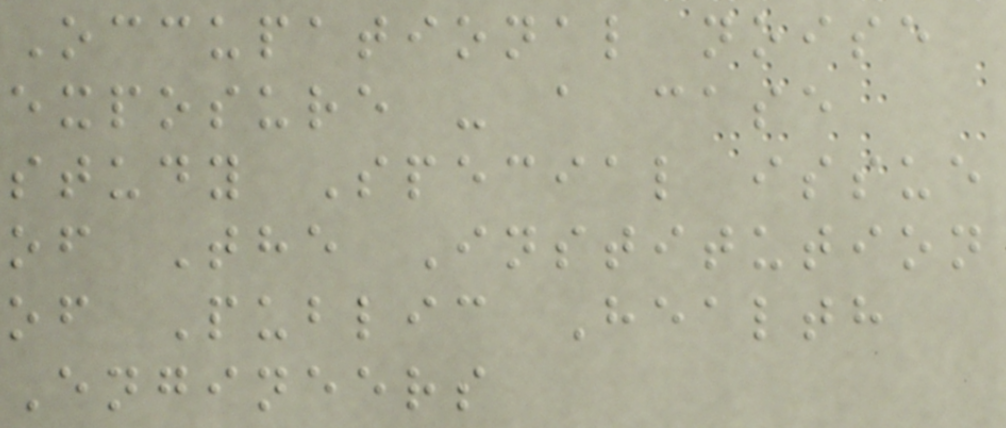Occupational noise
exposure - a case
study Special issue
of The Institution
of Public Health
Engineers
